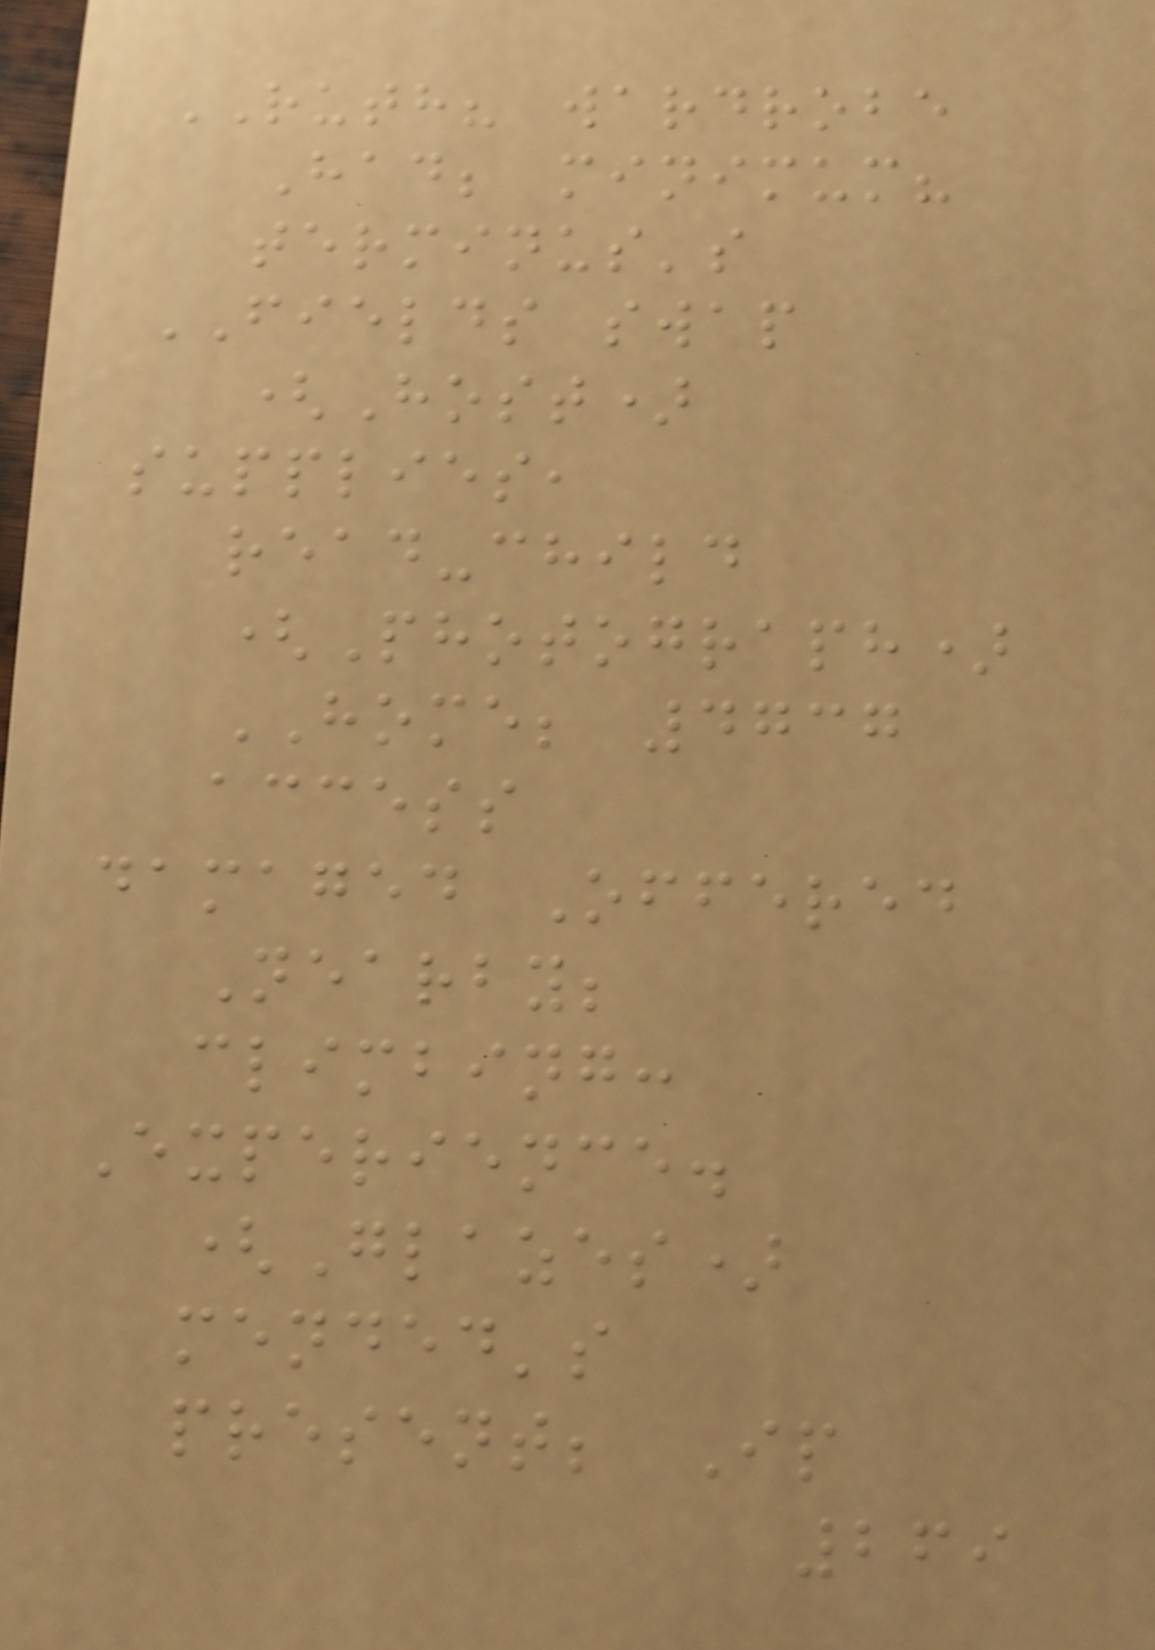RUTH? wardrobe
Had; minimum?
terminus's
FIELDS swap
(Host)
supplies,
read-child
(Photograph)
HOME; 4737
access
damaged Offered
Nearby;
climbing:
Experience.
(Glazes)
mended's
present; Ip
269
